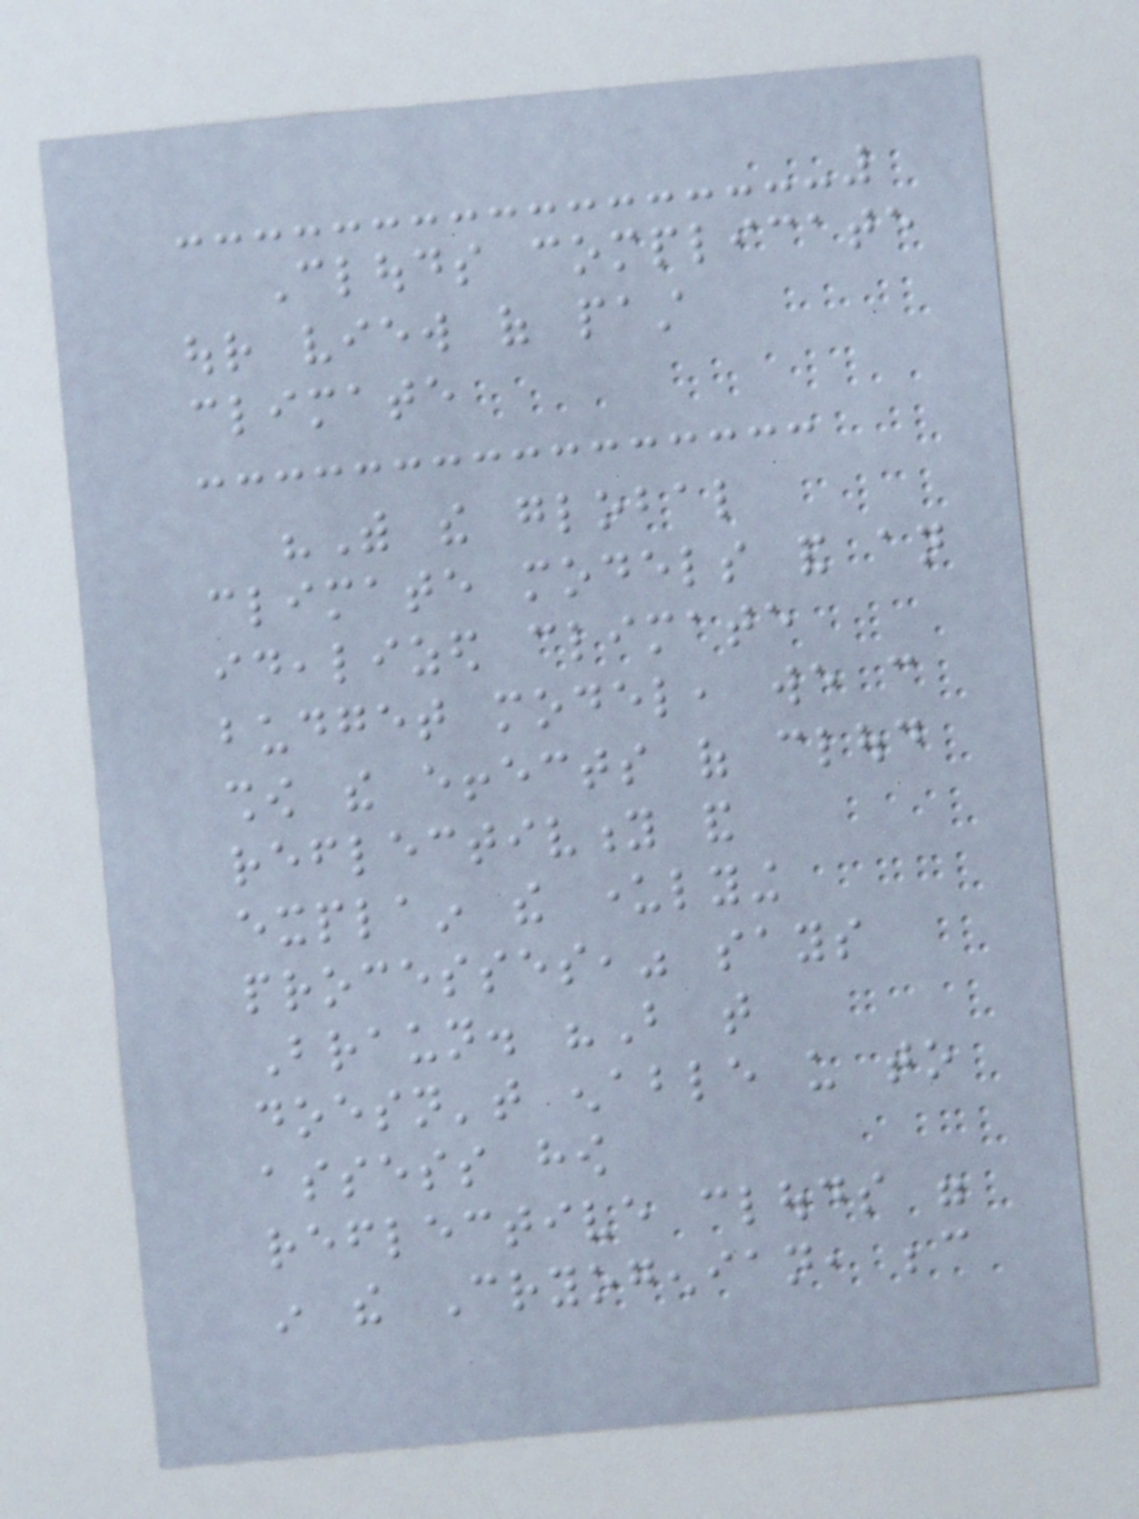Clouds complicate
our view of past
climate
"With the global
climate models and an
idealized climate
budget model, we can
show the effects of cloud
reflectivity and
explain the underlying
processes," says
Braun. "But that
doesn't enable us to
assess how
reflective clouds were
in the Cryogenian, because
